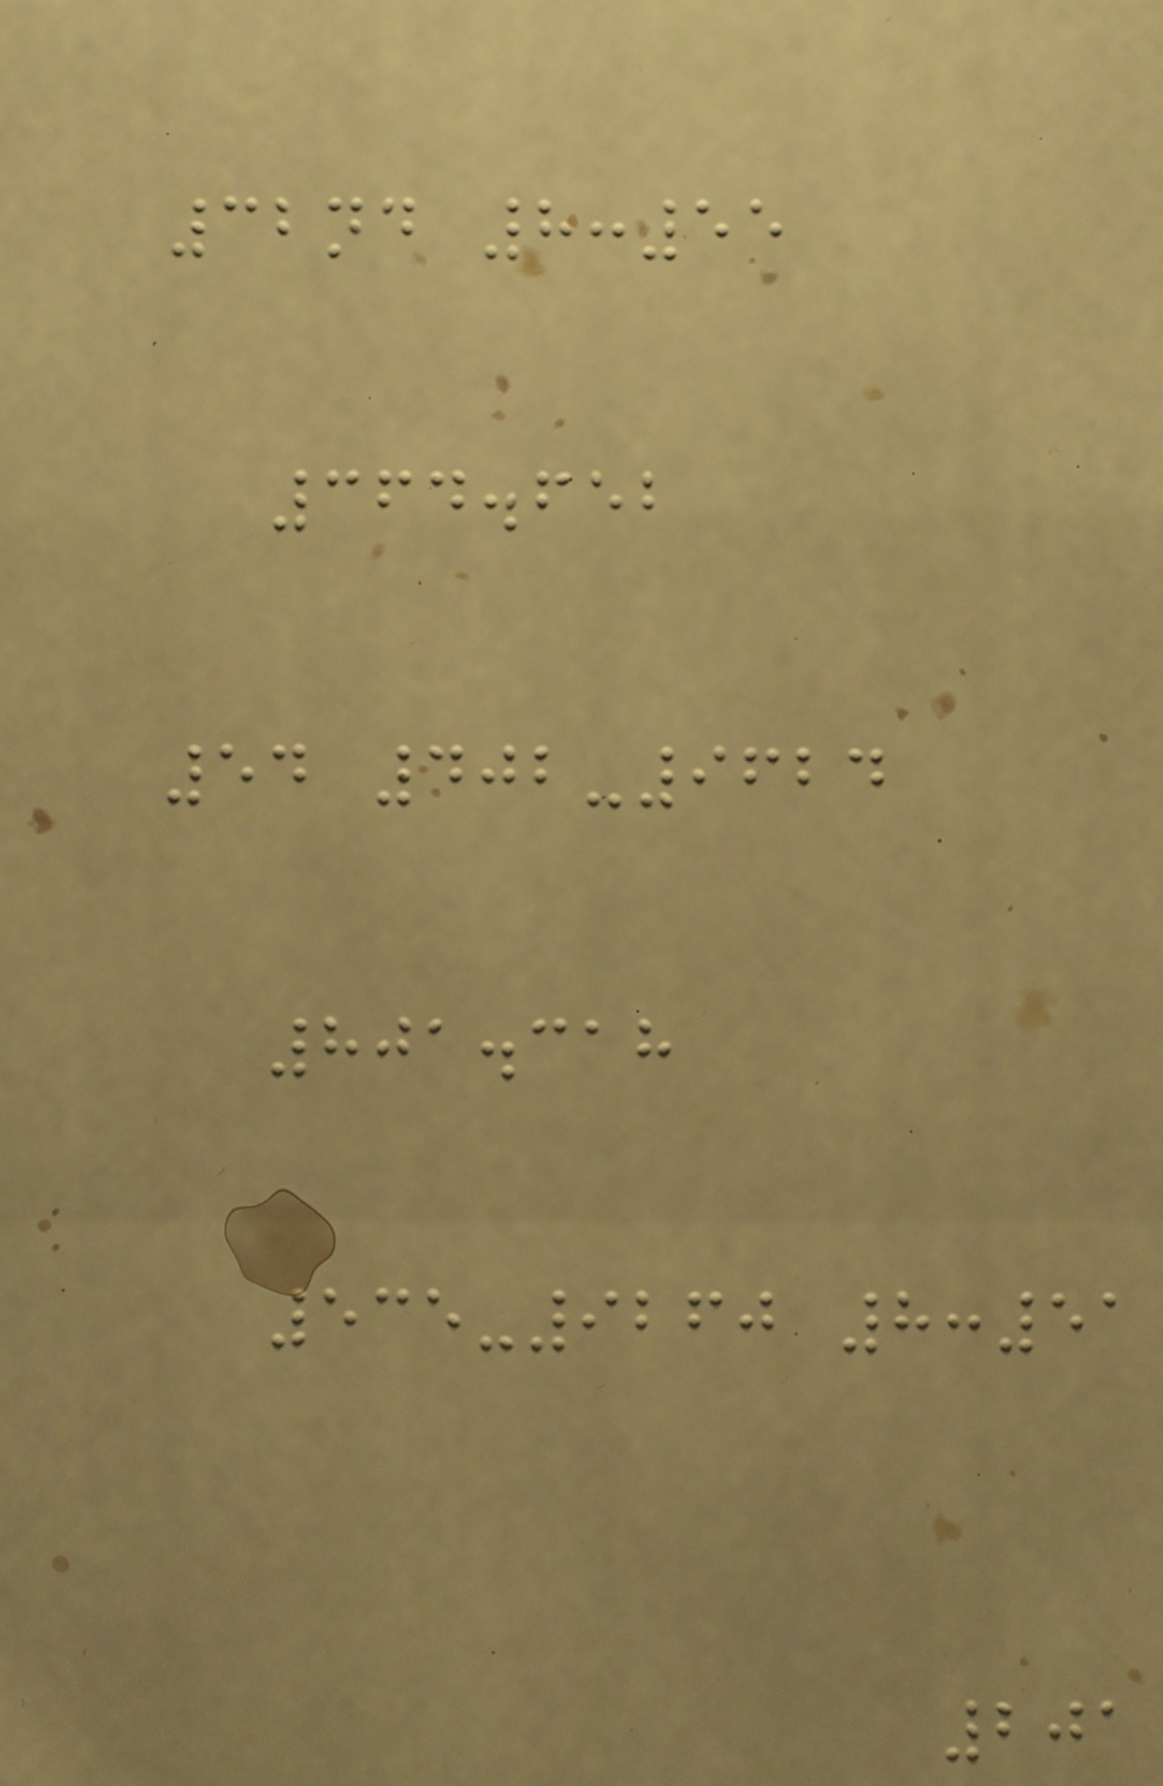32nd 8:55
364.652
54 402-9624
801.318
535-9260 8:51
201
